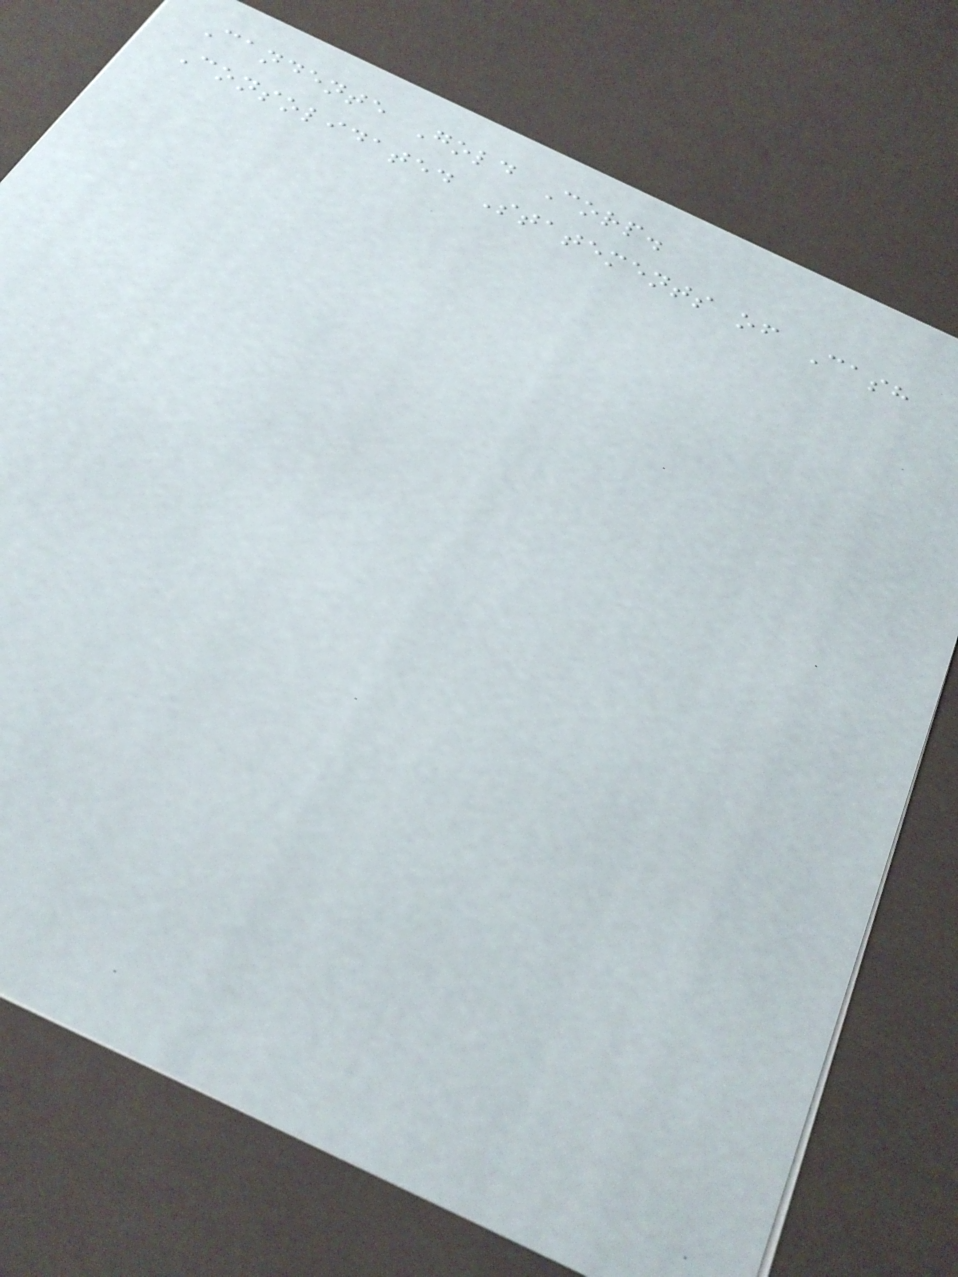Candente Gold Corp.
Consolidated Statements of Cash
